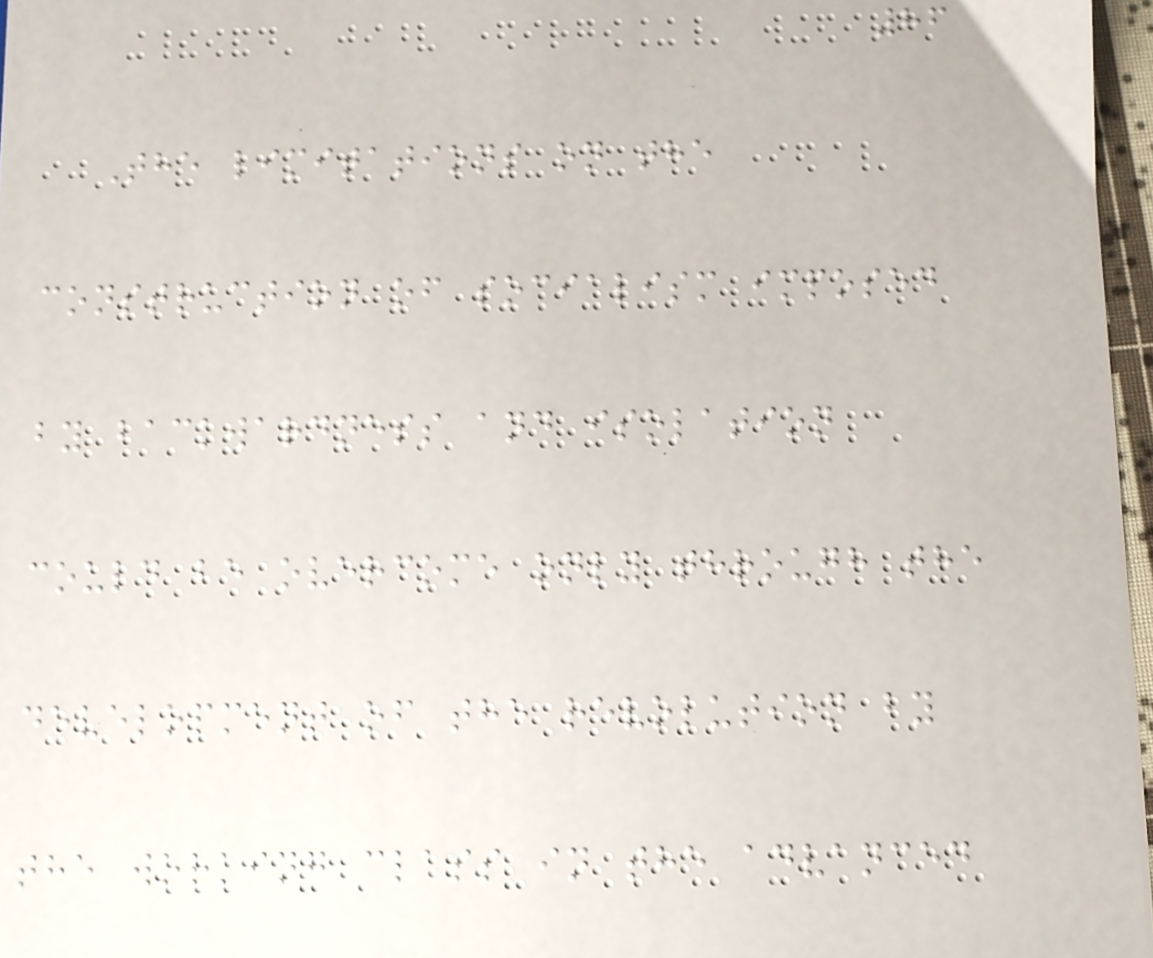86
The limitations on the
construction of socialism imposed
by backwardness and isolation
could be overcome only through the
development of the revolution by
the working class in the advanced
